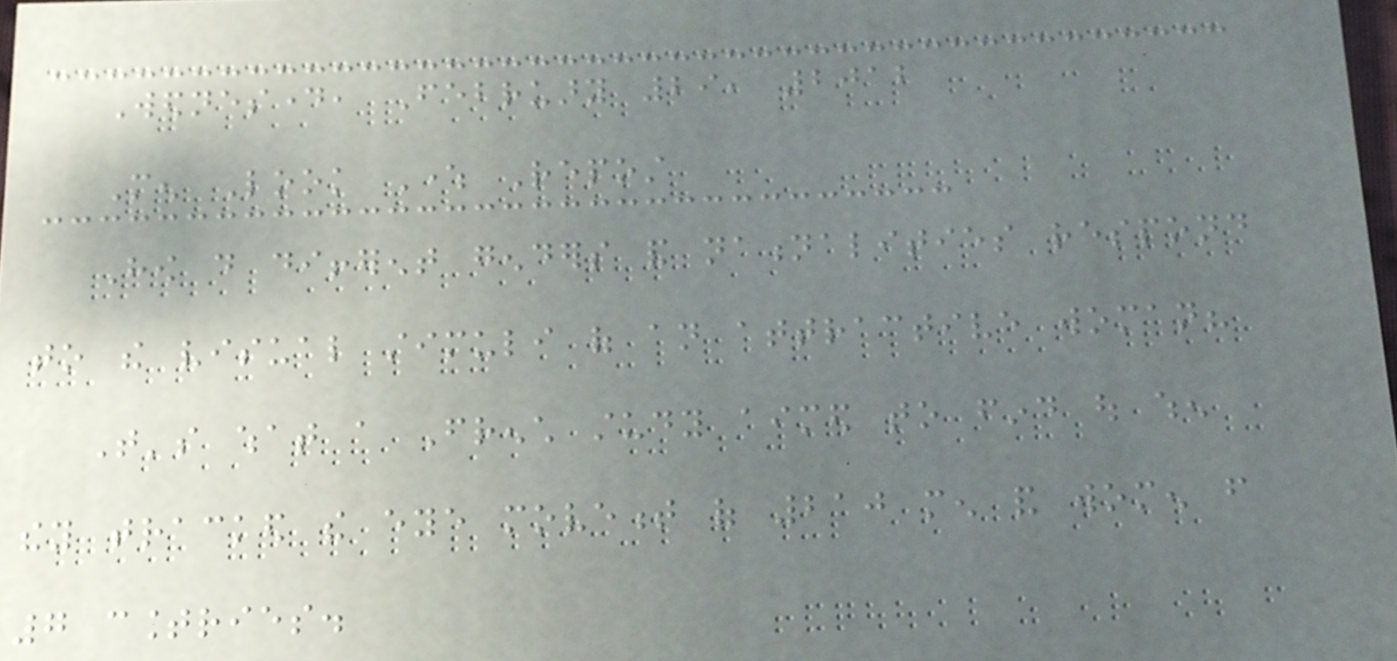Wednesday, February 29, 2012
Men Look Where Repost
How do different genders and nationalities respond
to the visual stimuli of an attractive woman?
That's what a French study aimed to find out when
they tracked the eye movement of 210 men and women from
7 countries.
